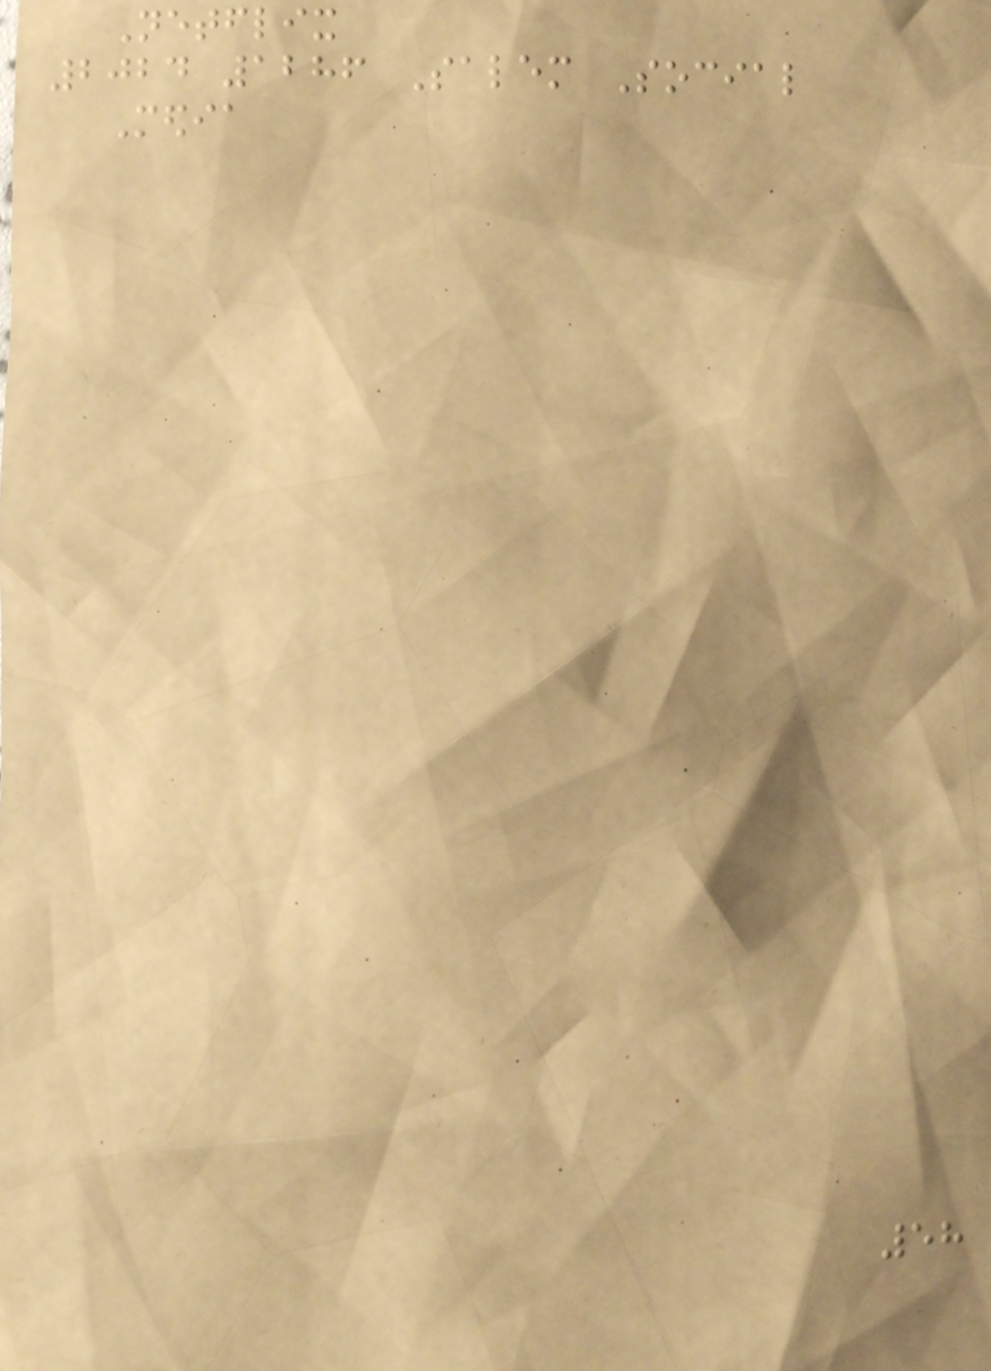Netflix
2024 1286 Salem Social
Media
58
